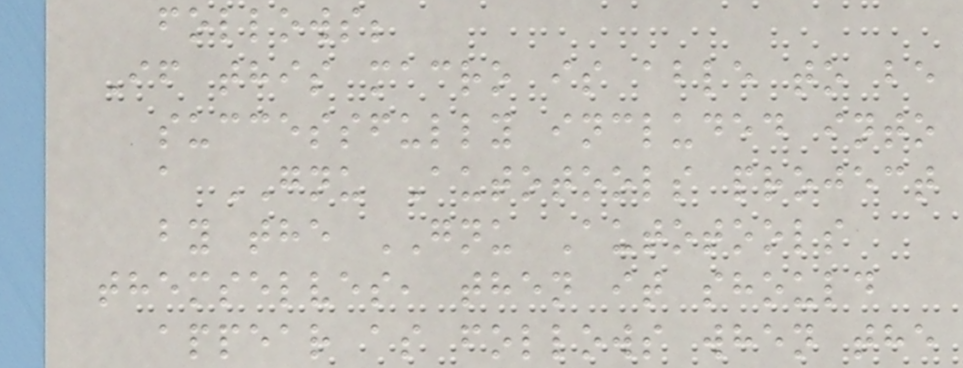follows;
If this macro is able to be
successfully included into
a GNU Autotools project
by the GNU Autotools
themselves, then it should
appear as follows when the
